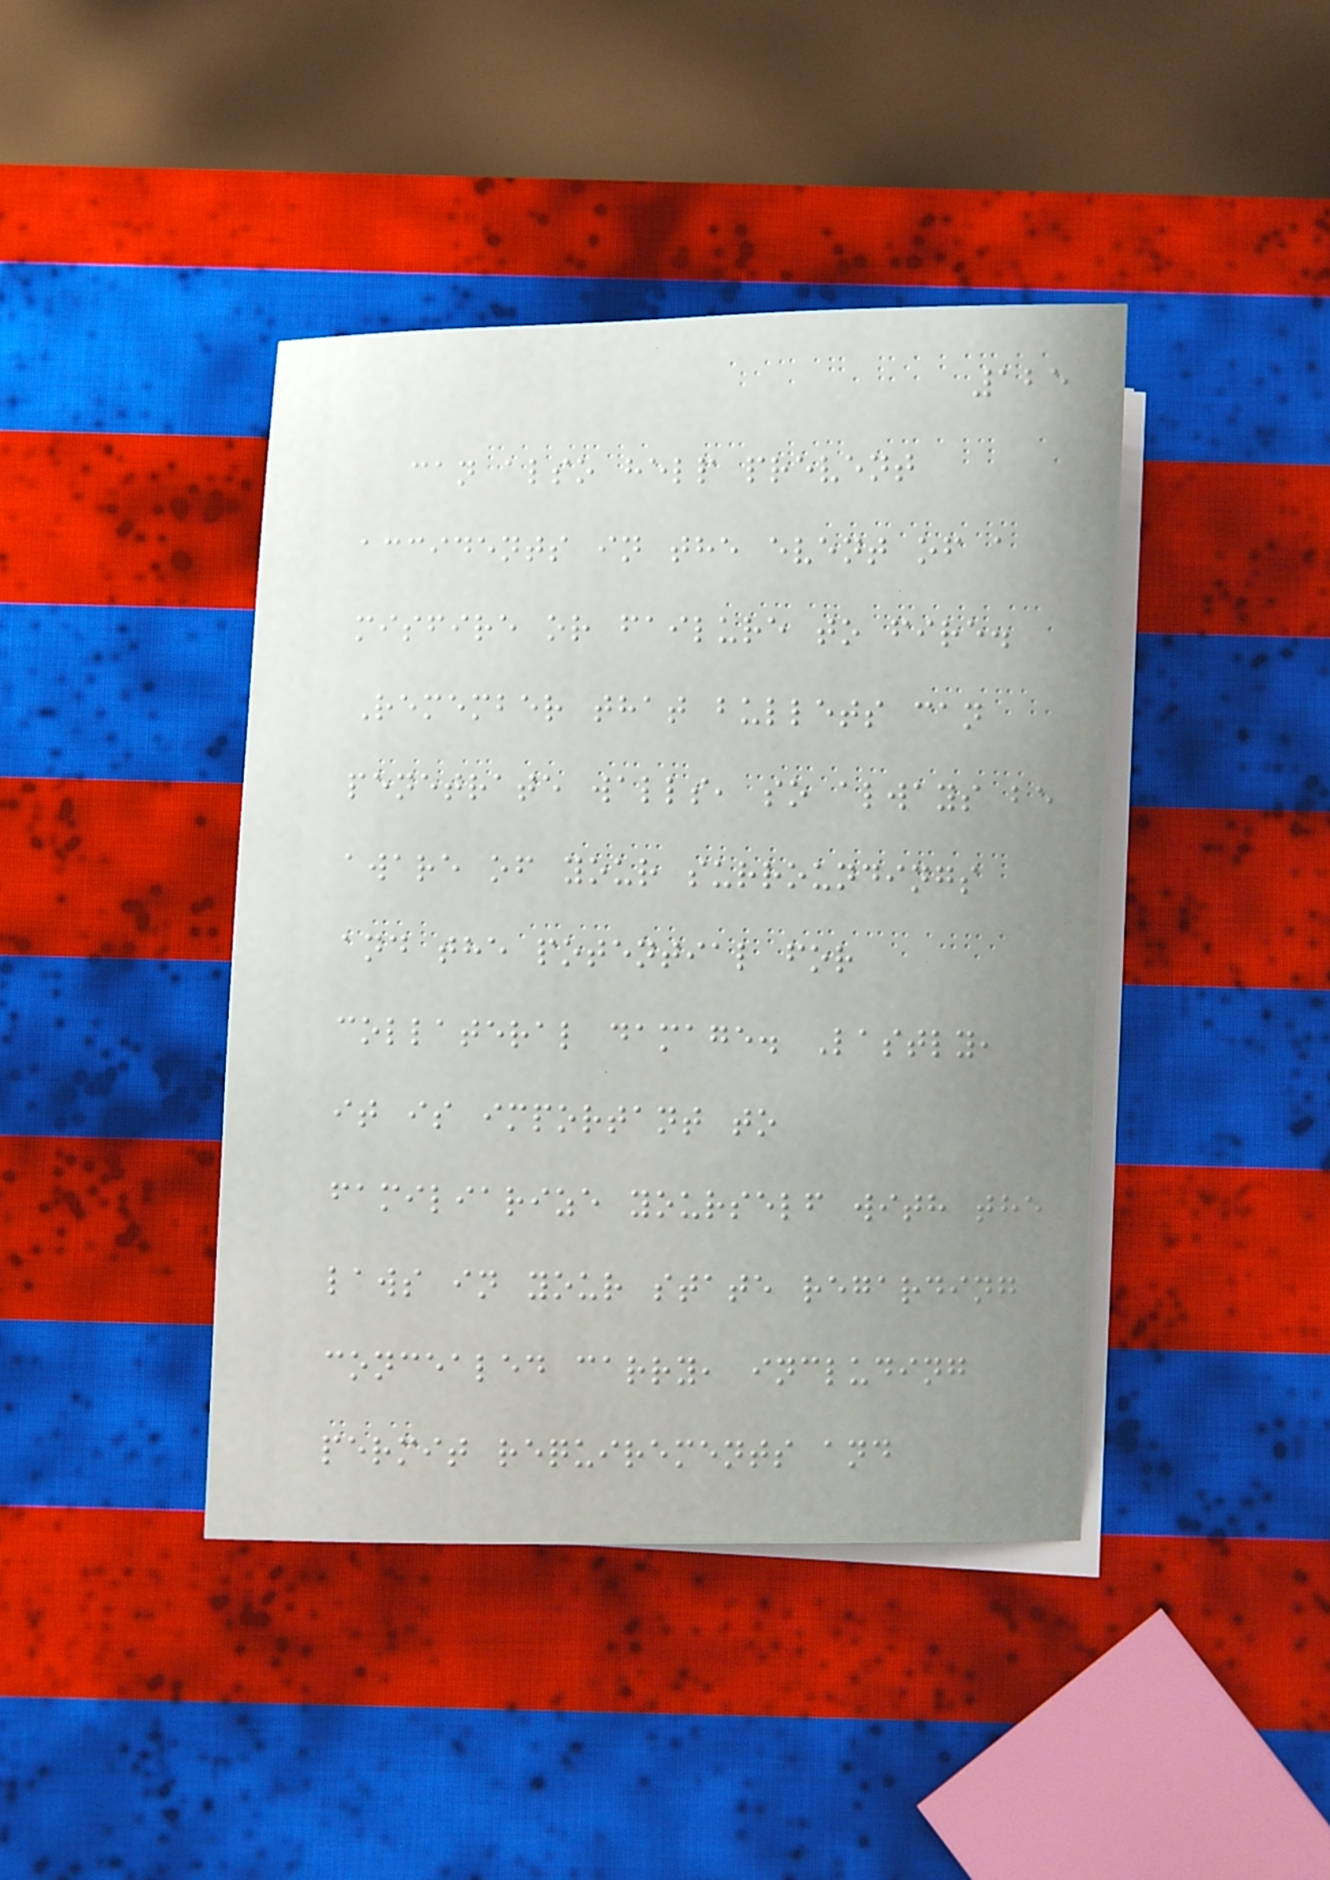125
can also help prevent
accidents in the event of a
misfire or failure to fire.
Remember that bullets can
penetrate walls, so always be
aware of your surroundings
and the potential for
collateral damage. Lastly,
it is important to
familiarize yourself with the
laws in your state regarding
concealed carry, including
permit requirements and
